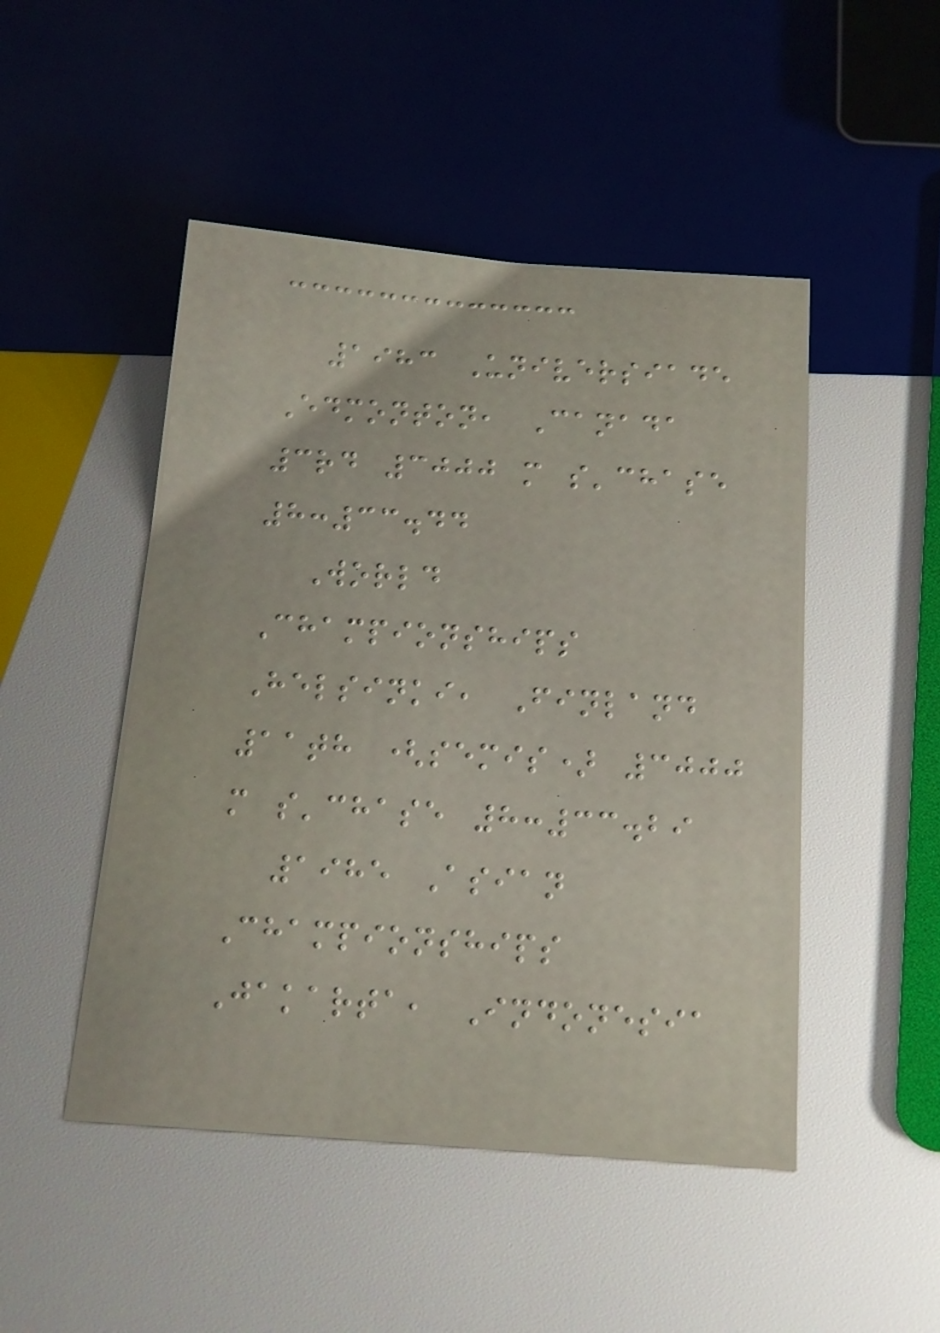1983 Universiade
Edmonton, Canada
3rd 3000 m s'chase
8:33.44
World
Championships
Helsinki, Finland
11th (semis) 3000
m s'chase 8:33.29
1985 Asian
Championships
Jakarta, Indonesia
